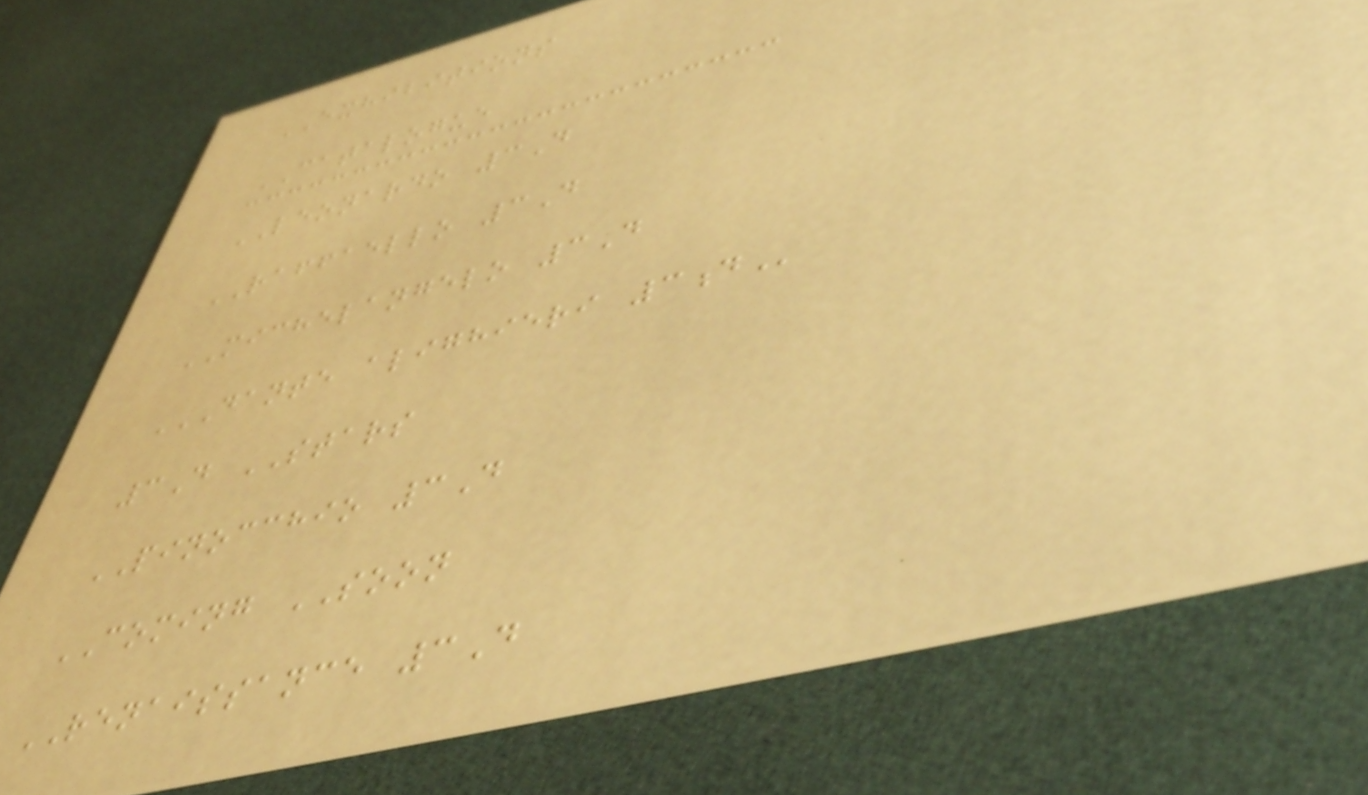EXHIBITIONS
CATALOGUE
LEONARDO 3D
RAFFAELLO 3D
MICHELANGELO 3D
DANTE ALIGHIERI 3D
3D STARS
PINOCCHIO 3D
COMING SOON
RENAISSANCE 3D
